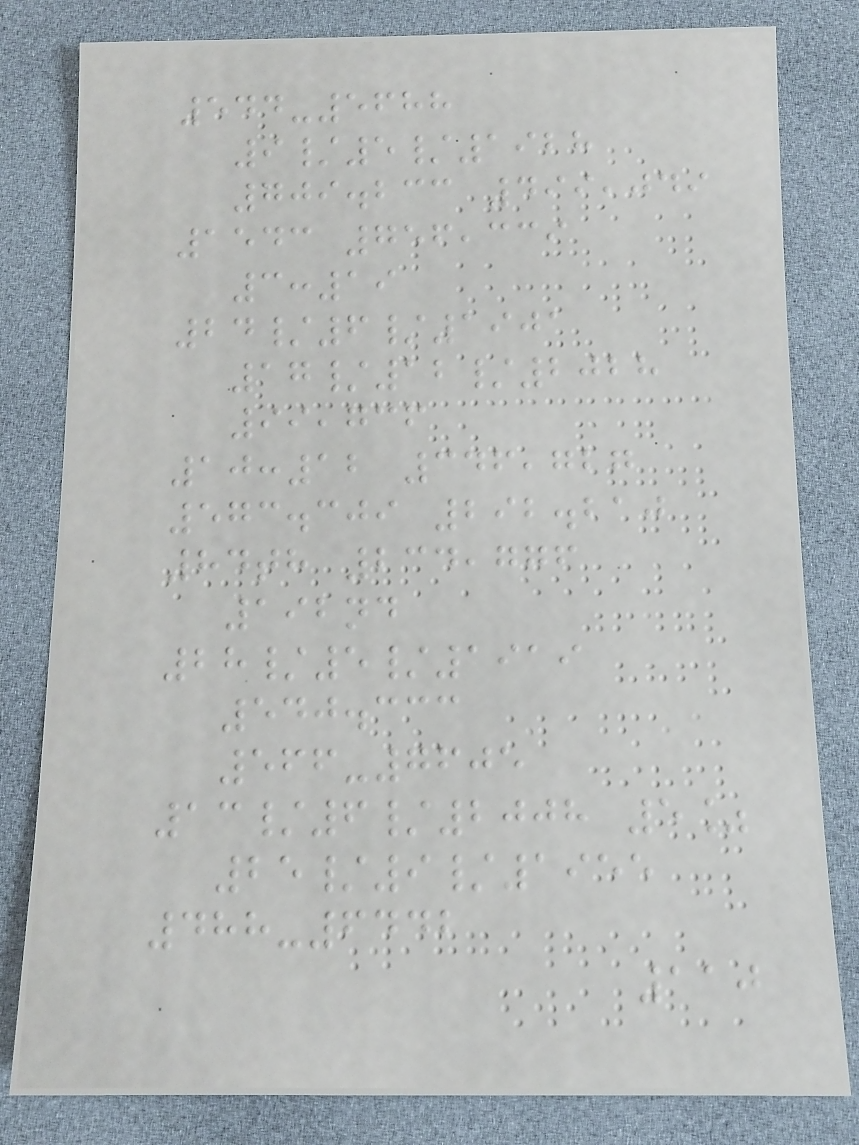544-5688
9/5/1928
709.233 499,049
1543 756,339
3:19
24/6/1901
17/12/2028
99,736
10:12 346,727
573.309 292.210
84th 234,776
192nd
28/5/1919
540.333
566-7605
13/6/2008 5%
25/9/1955
488-6442
110
